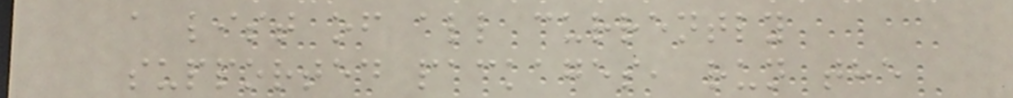a list of all currently
supported packages, run the
